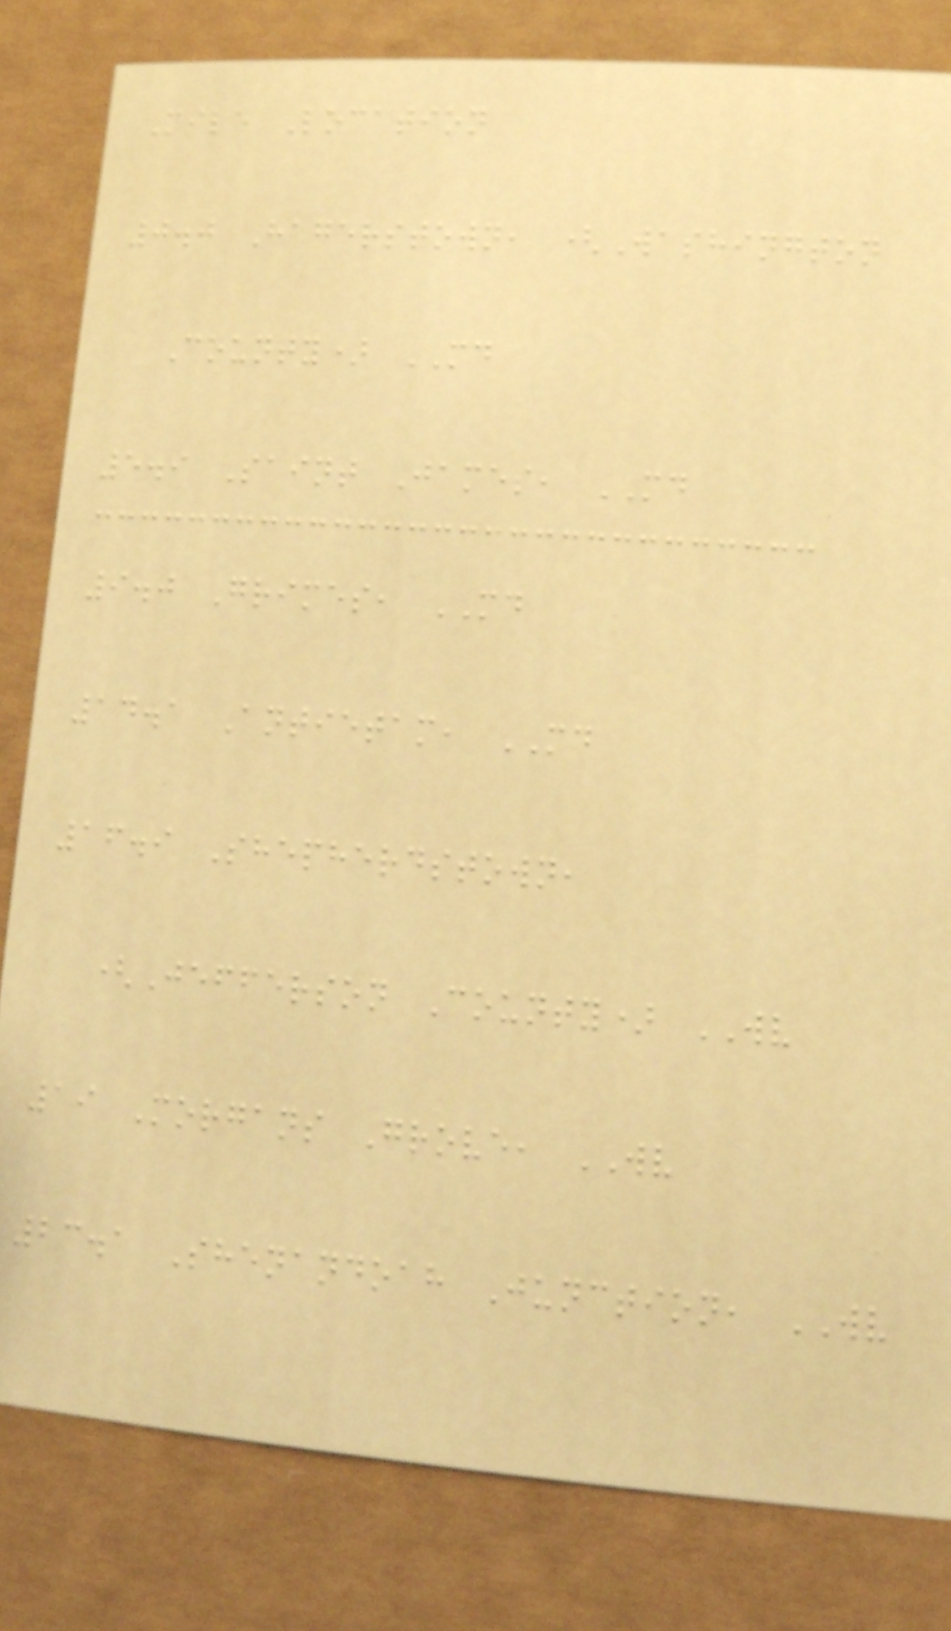Mile Location
0.0 Hagerstown, (Washington
County) MD
5.9 Saint James, MD
9.0 Grimes, MD
14.1 Antietam, MD
16.9 Shepherdstown,
(Jefferson County) WV
19 Morgans Grove, WV
23.1 Shenandoah Junction, WV
